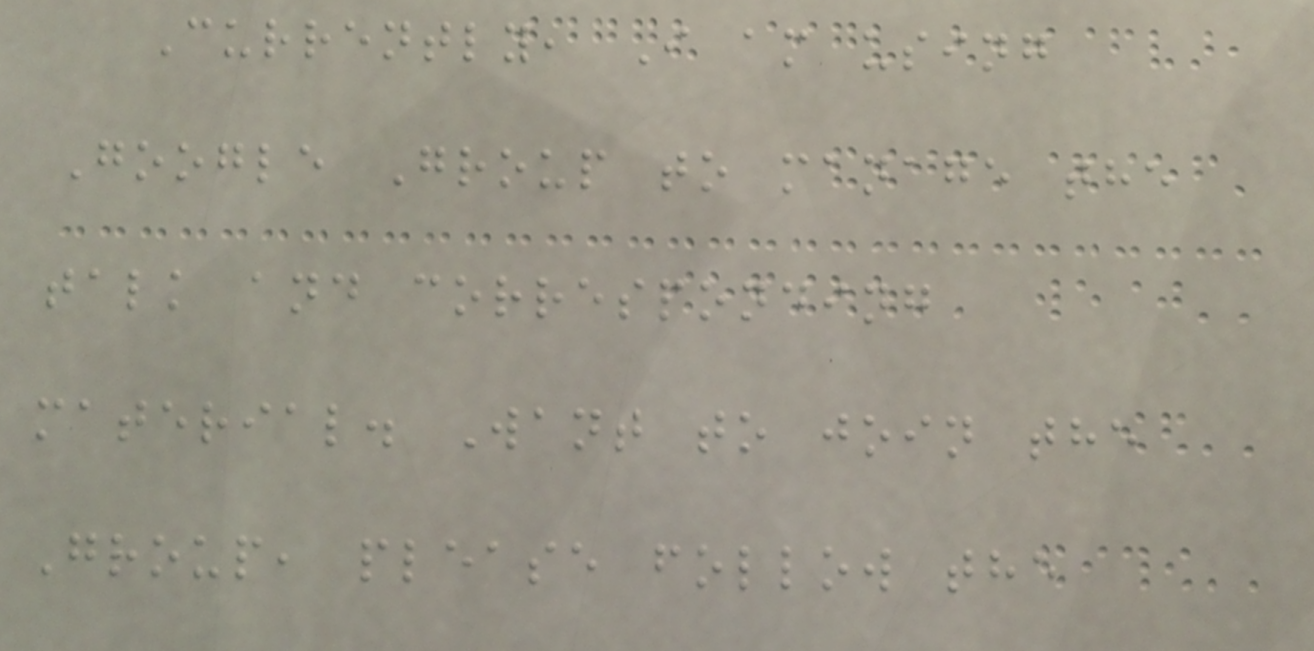Currently, I am using
Google Group to manage the
talk and corresponding
material. Want to join the
Group, please follow the
